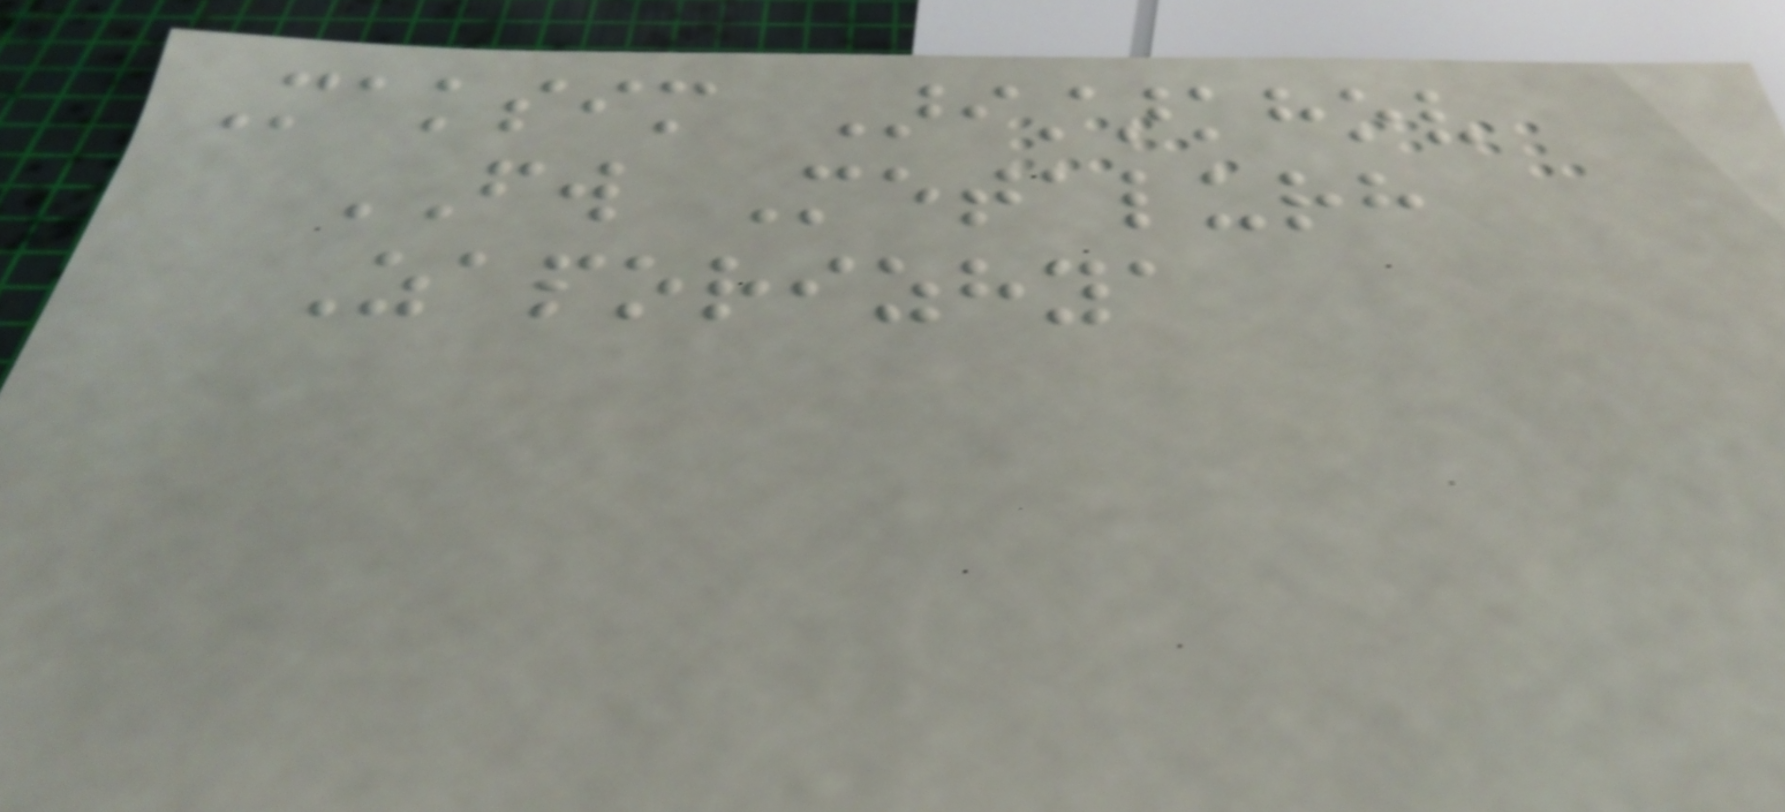Maksim Aristarkhov
FW Metalurh
Zaporizhya
